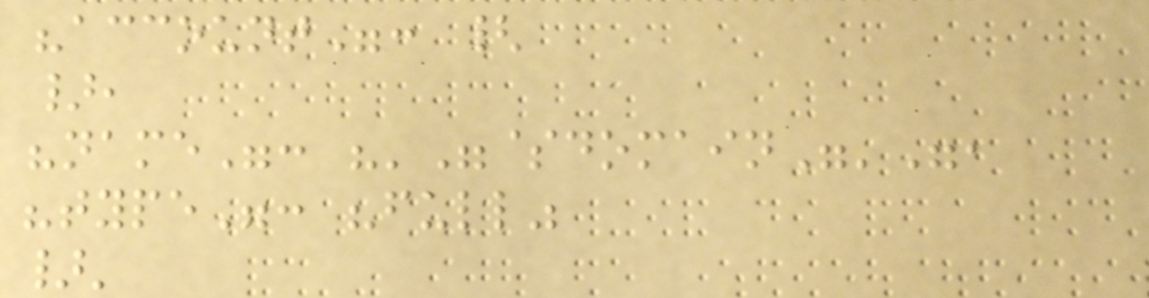"account": {
},
"name": "'"$domain"'",
"type": "full"
}'
